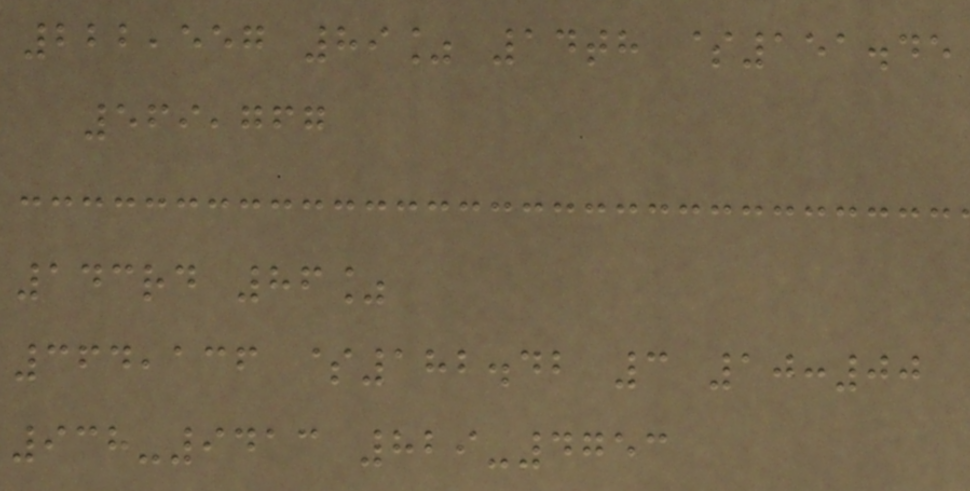222,557 89% 14th $151.45
569,767
143rd 86%
364,136 $182.42 3 10:00
938-9413 829-4753
